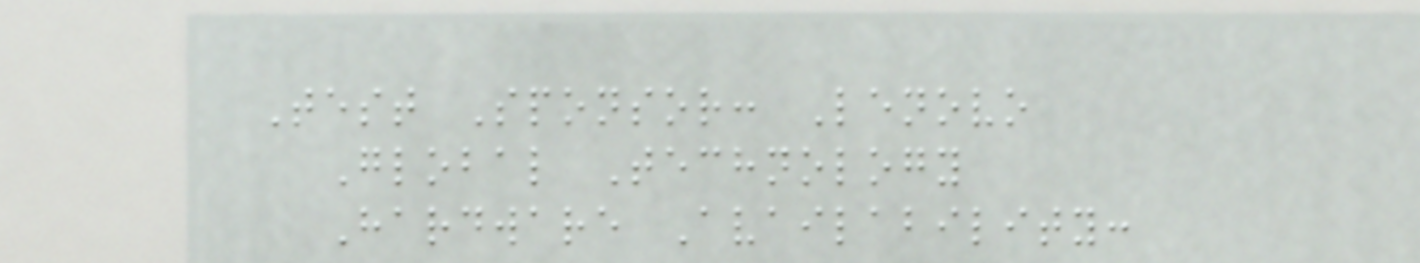Test Sponsor: Lenovo
Global Technology
Hardware Availability:
